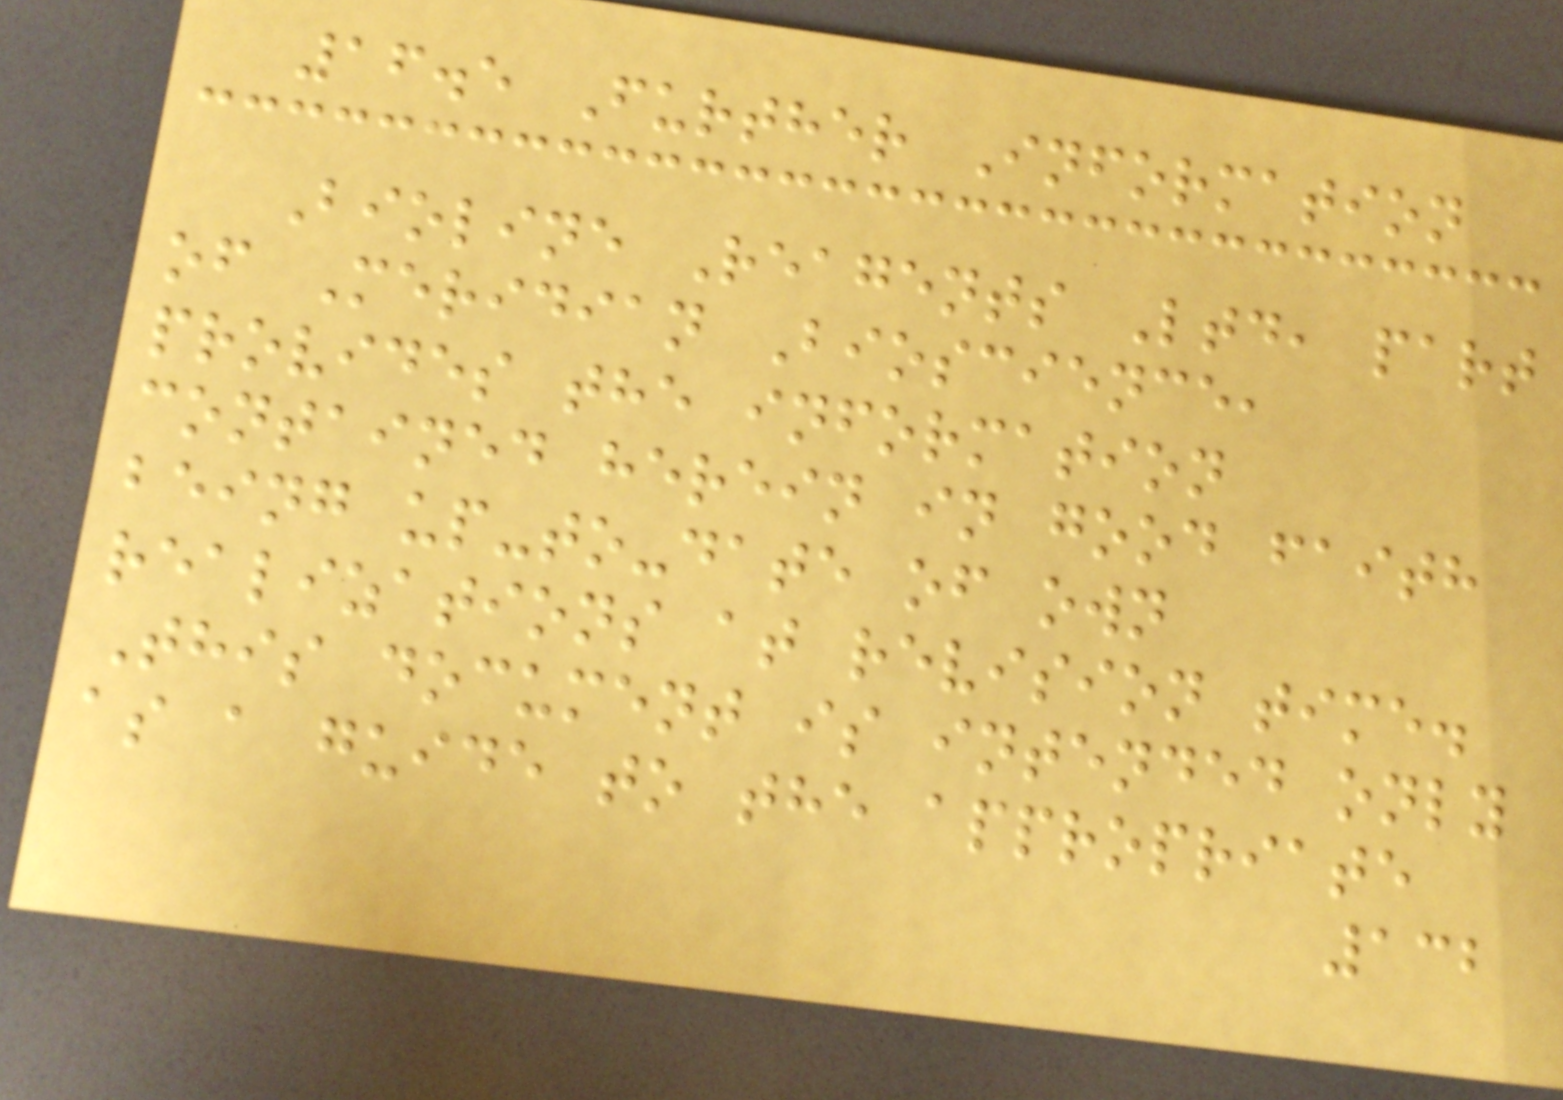16.5 Further Information
Bioline Reagents Ltd, part
of Meridian Bioscience,
provides the information
contained herein in good faith
being up-to-date of own
realizations at revision time.
This document is intended only
as a guide to the appropriate
132
